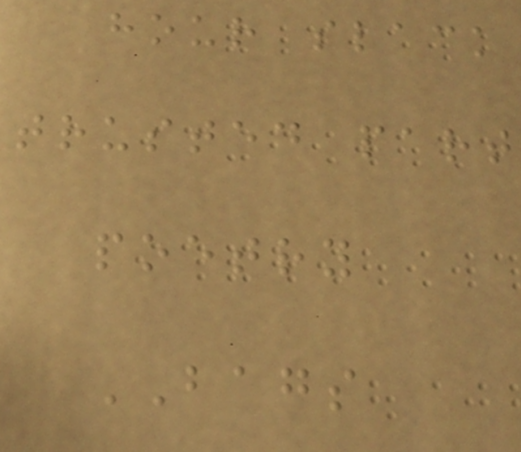hour slack
trusted part
poetry
BAGS
